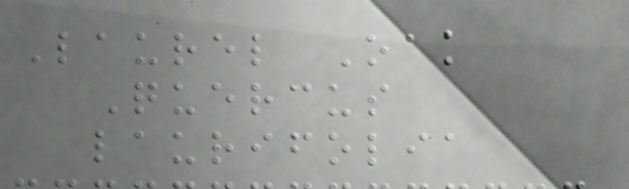Laurel Oak
Quercus
laurifolia
